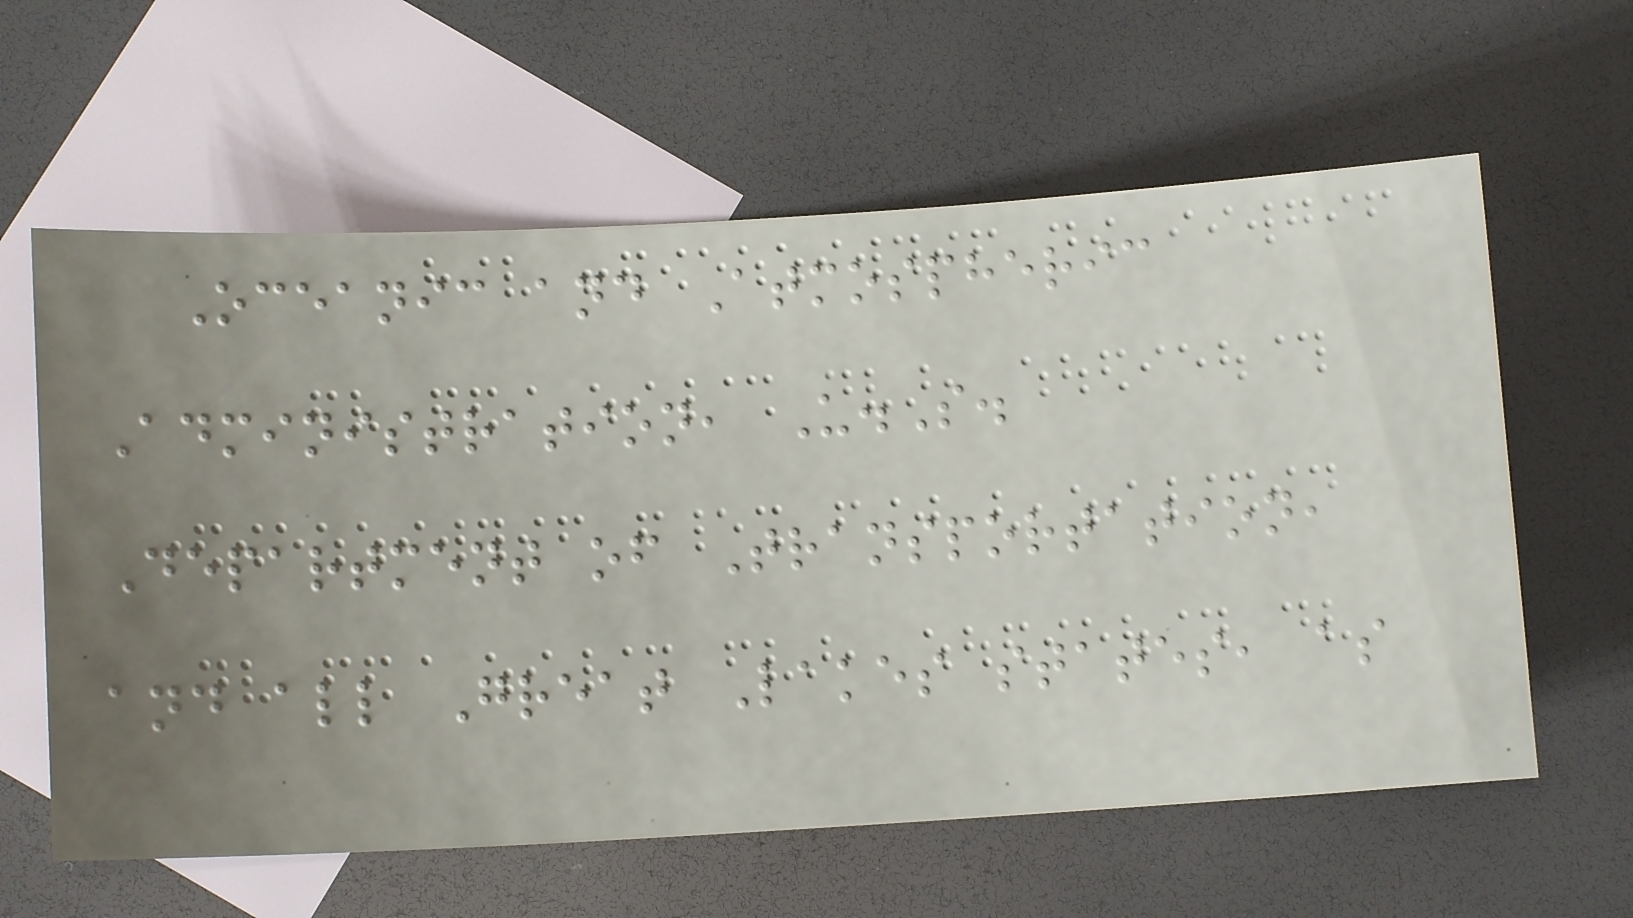Oceanic and Atmospheric
Administration, U.S.
Department of Transportation,
and all Great Lakes states, as
